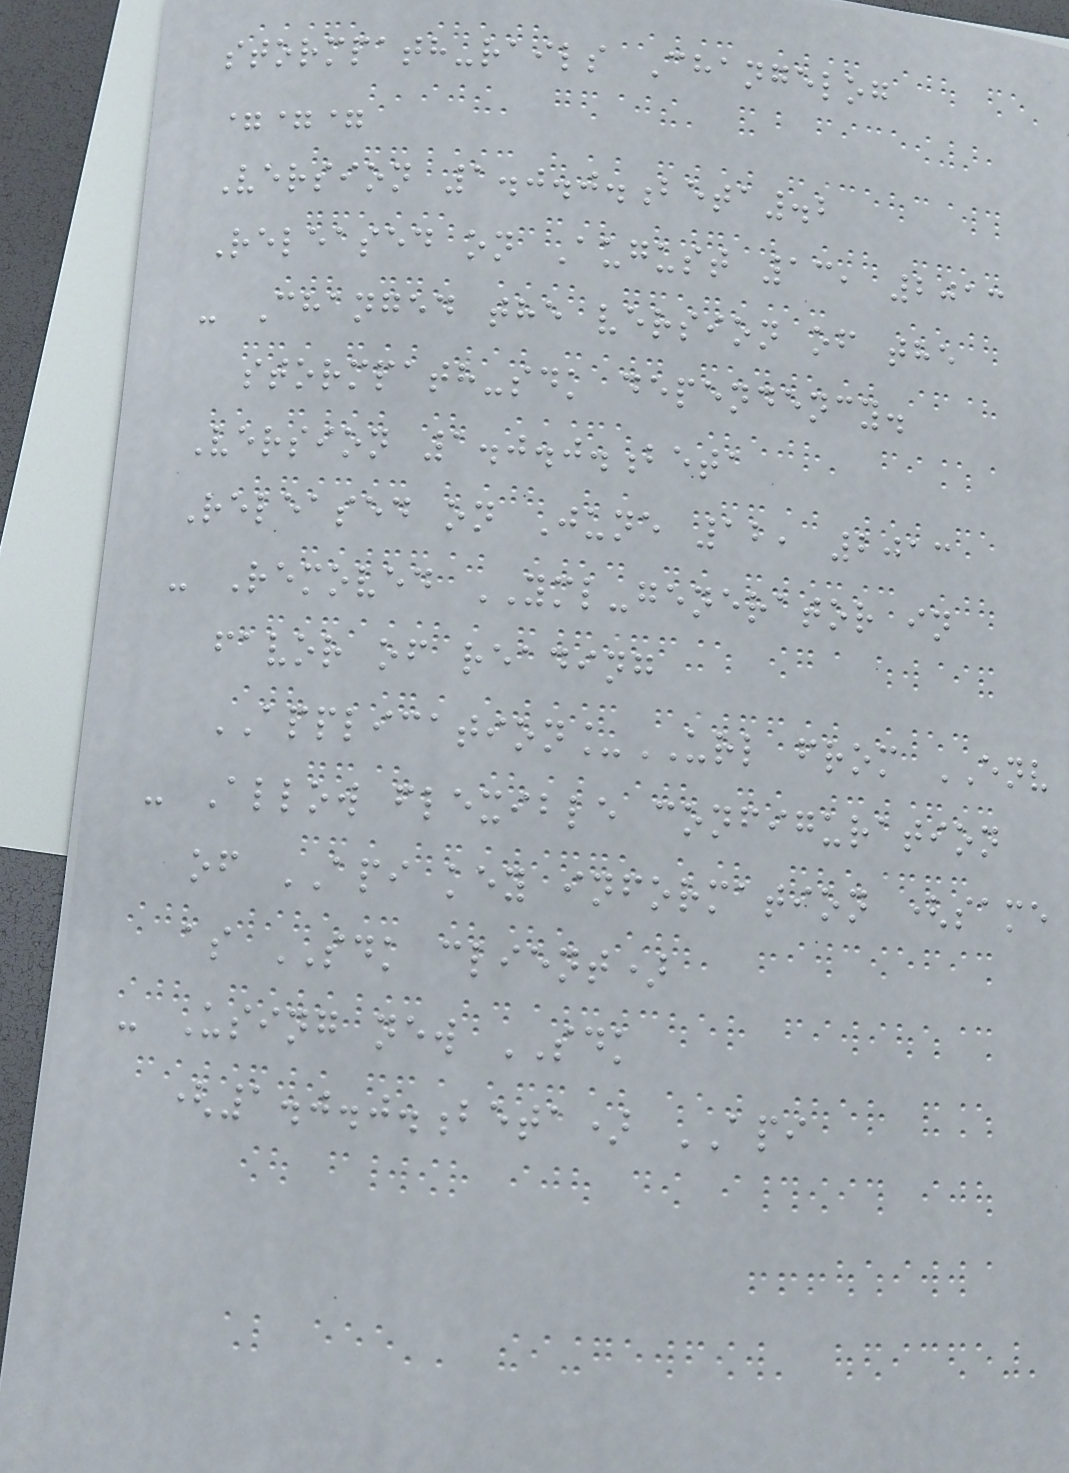stormpath-rails Changelog
===
Version 1.0.0.beta.2
Released on August 13, 2013
- Changed the version of the
stormpath-sdk dependency.
Version 1.0.0.beta
Released on June 12, 2013
- Removed YML-generator in
favor of reading
APPLICATION_URL from ENV
- Allow flexible configuration
of API key information (same
as SDK client)
- Using new SDK
(1.0.0.beta) API
